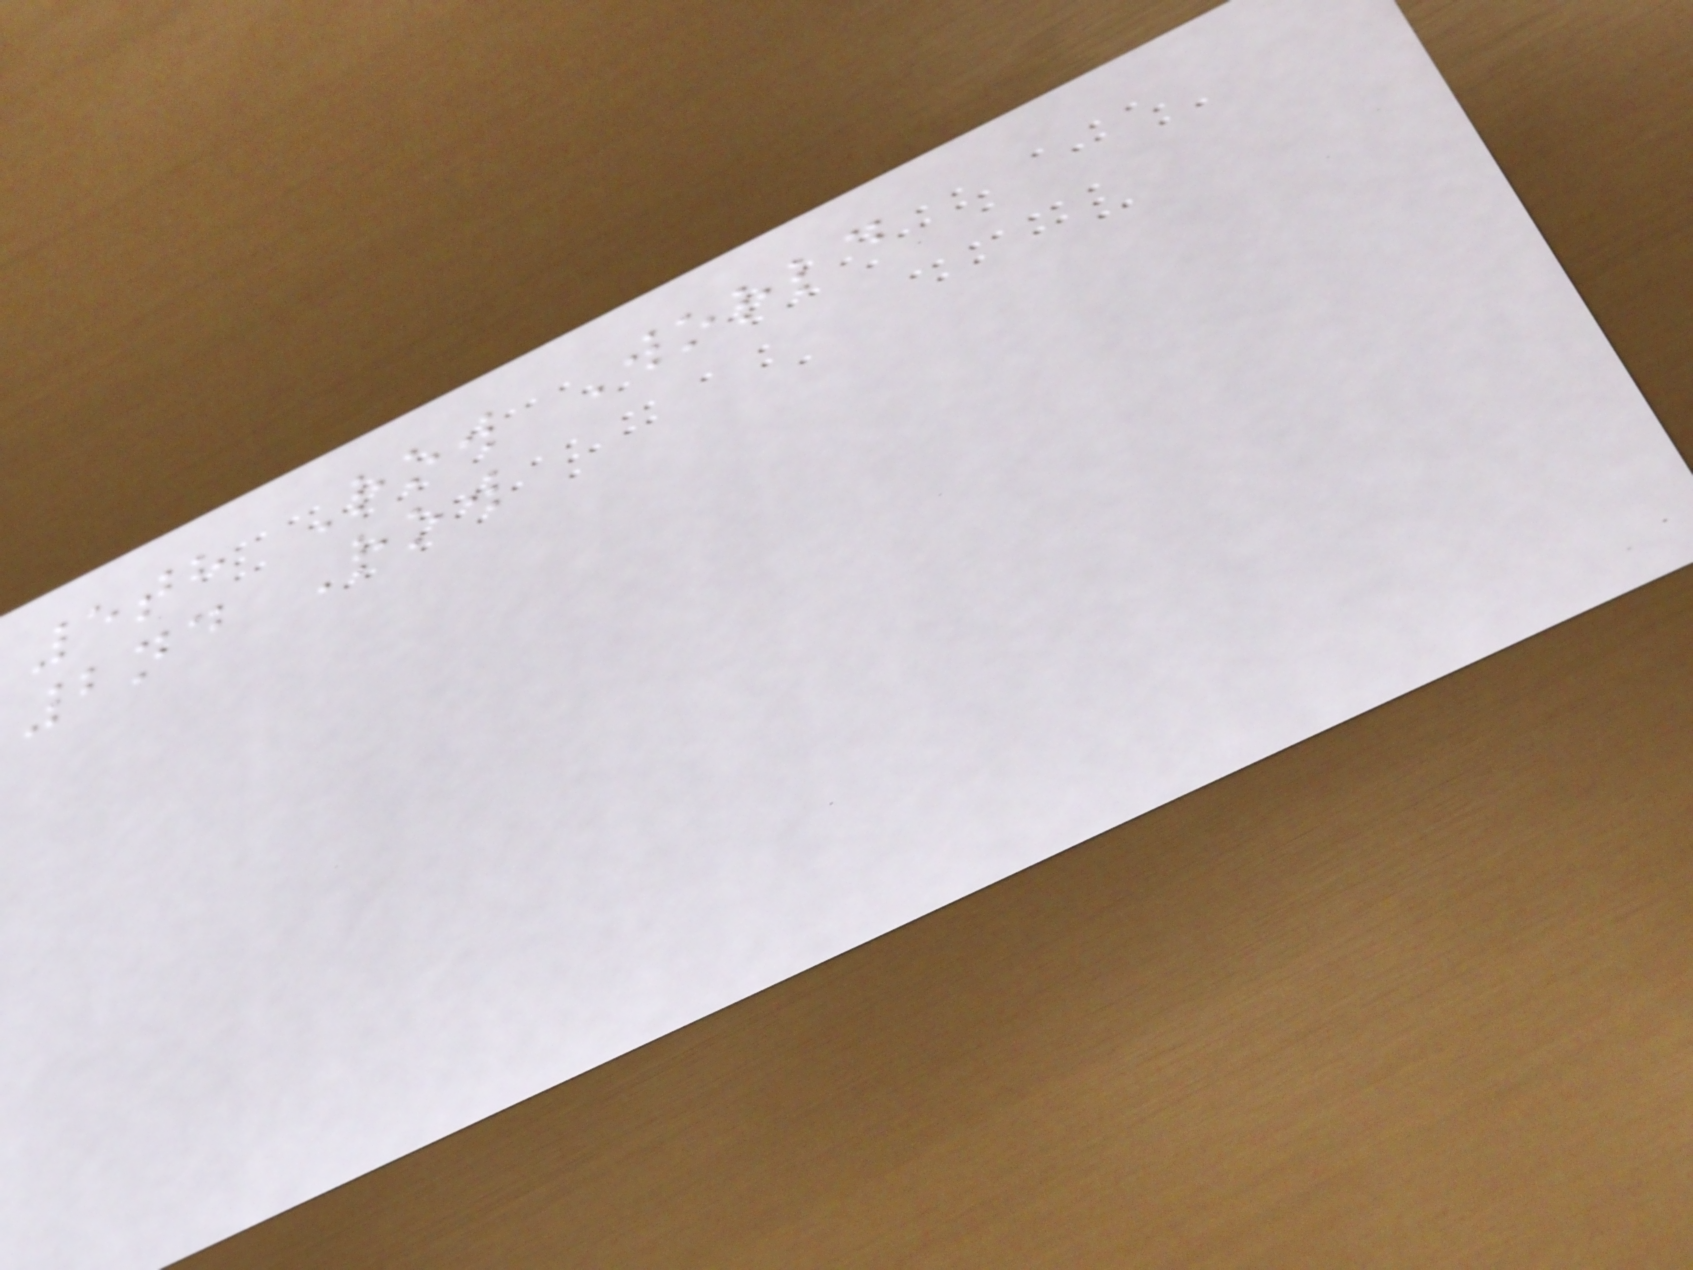5th Row World
2nd Row
